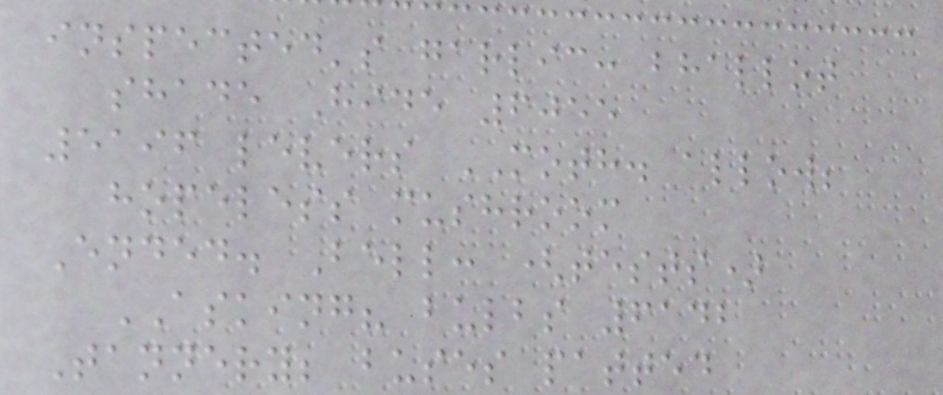inspected's garlic: bhallot
shade Hide 6055
5196 levers MOTH. allow;
hopeless mushroom
Ended. Bell: (tests)
ASKING? bulbs 6142
Tannery; buses patted
